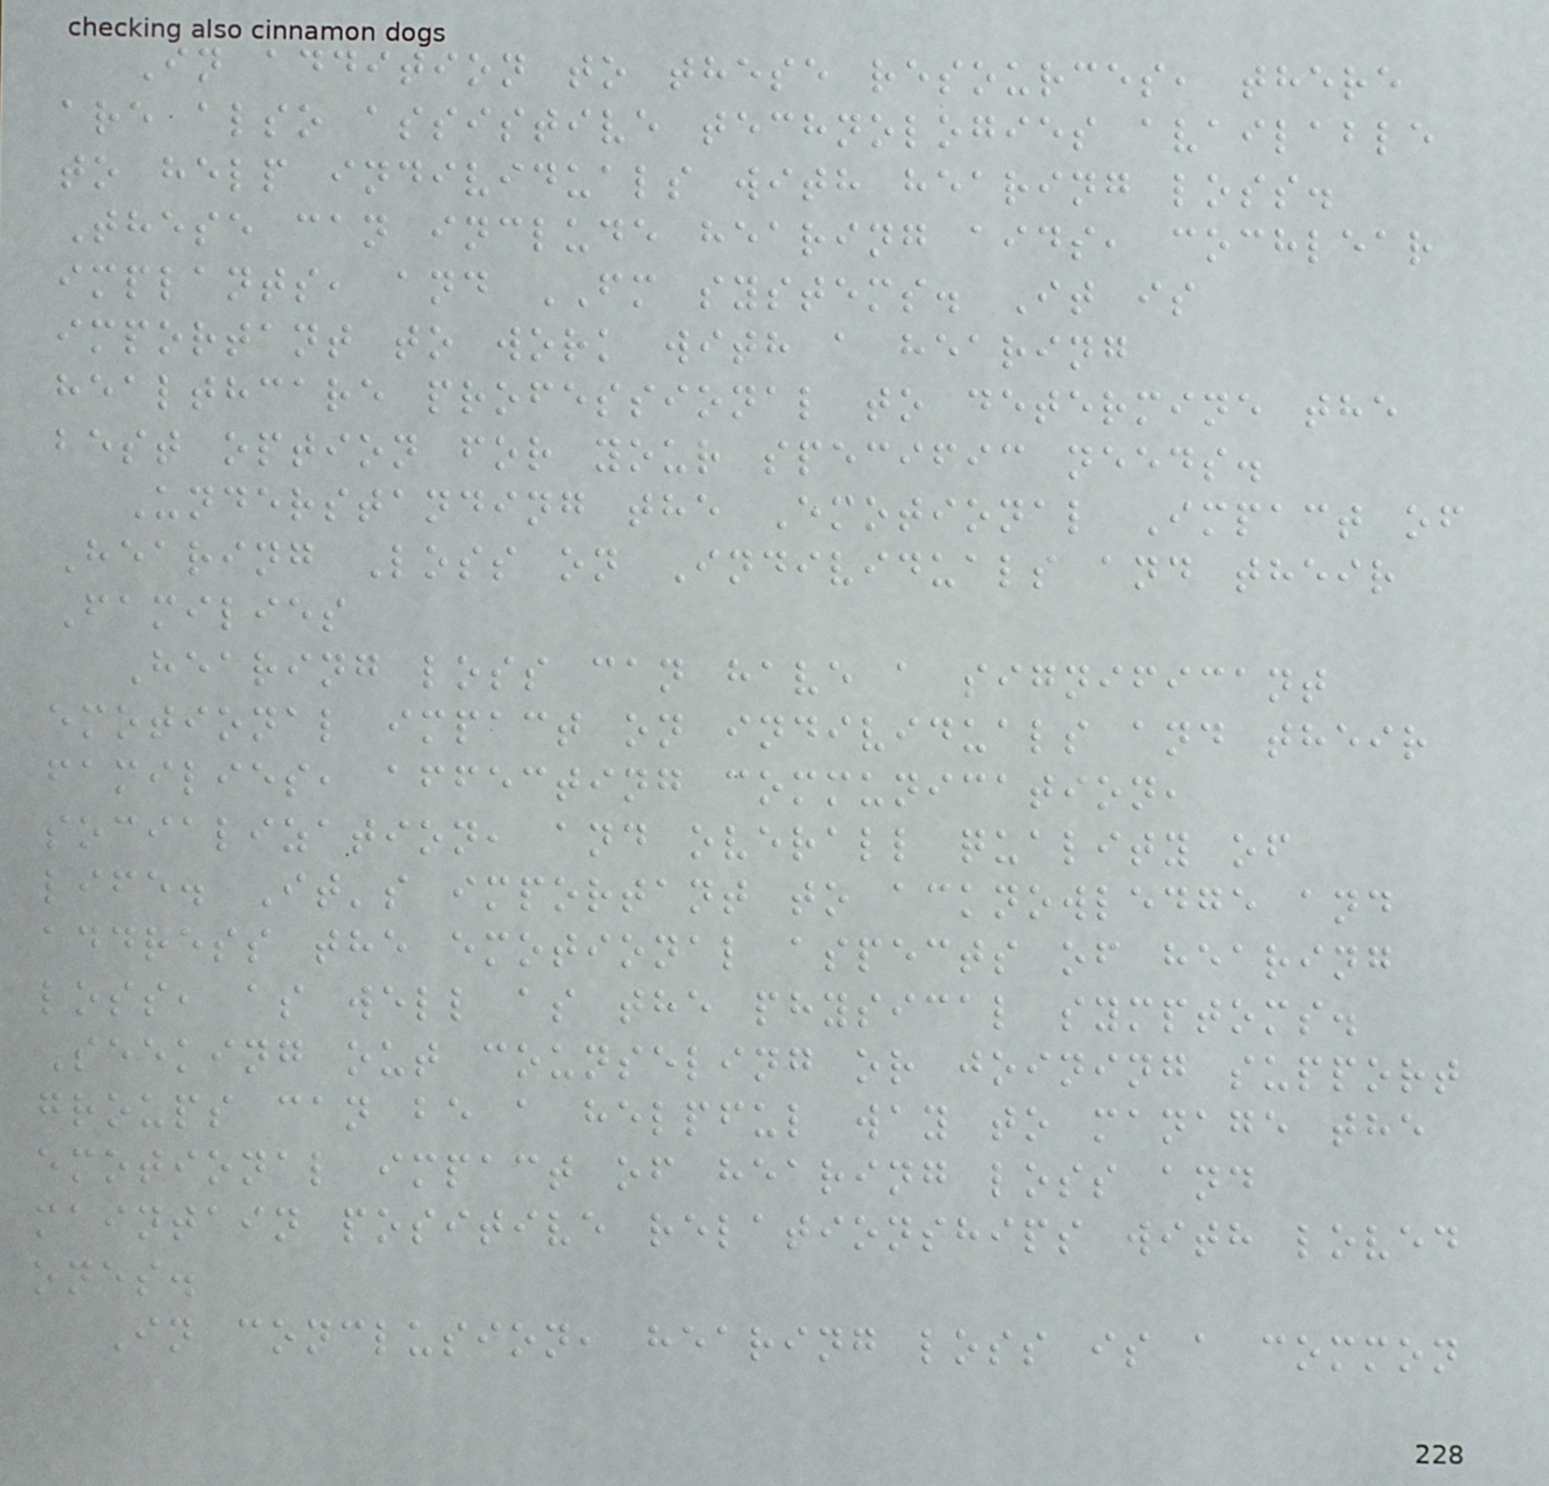In addition to these resources, there
are also assistive technologies available
to help individuals with hearing loss.
These can include hearing aids, cochlear
implants, and FM systems. It is
important to work with a hearing
healthcare professional to determine the
best option for your specific needs.
Understanding the Emotional Impact of
Hearing Loss on Individuals and their
Families
Hearing loss can have a significant
emotional impact on individuals and their
families, affecting communication,
socialization, and overall quality of
life. It's important to acknowledge and
address the emotional aspects of hearing
loss, as well as the physical symptoms.
Seeking out counseling or joining support
groups can be a helpful way to manage the
emotional impact of hearing loss and
maintain positive relationships with loved
ones.
In conclusion, hearing loss is a common
